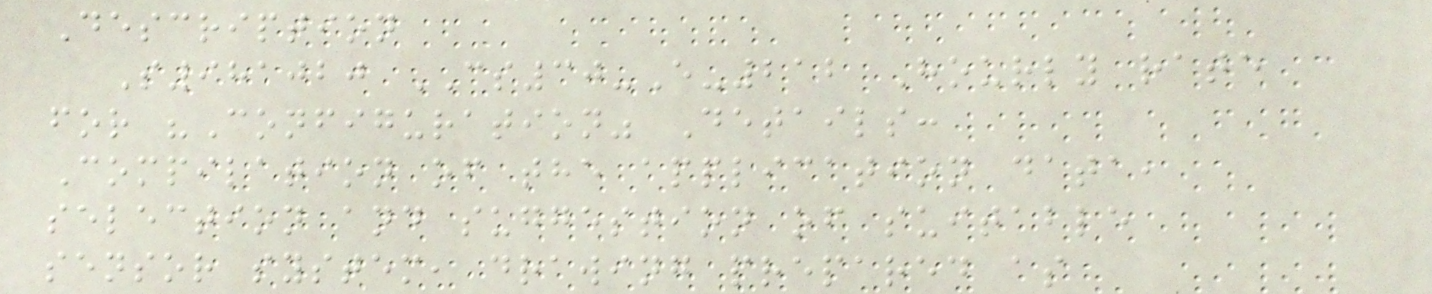Description
S981020 CS30-E-212 Hourly rate
for "Configuration" Details:
Compilation of the application data,
selection and suggestion of suitable
sensor system, drawing prepared as
